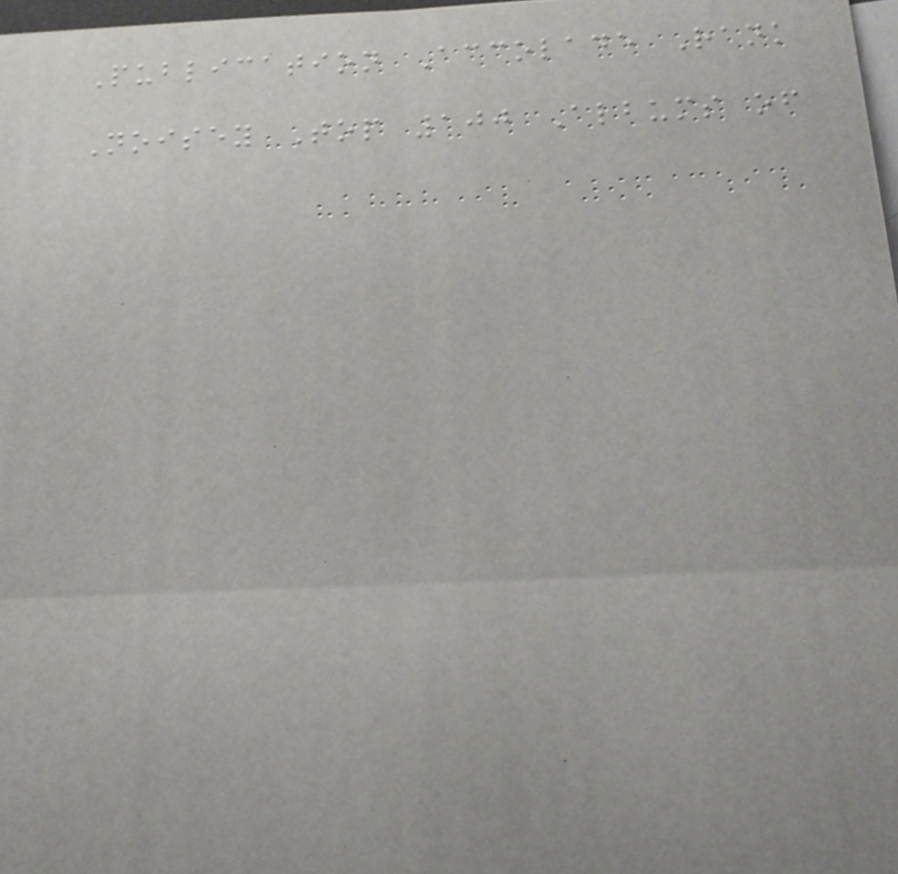Publication Accolade Rank
Noisey Top 100 Albums of
